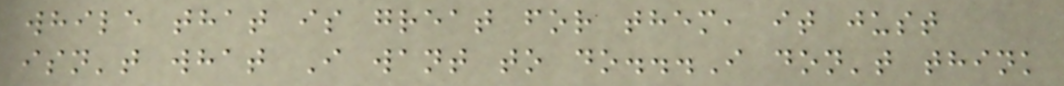while that is great for them, it just
isn't what I want to do...I don't think
